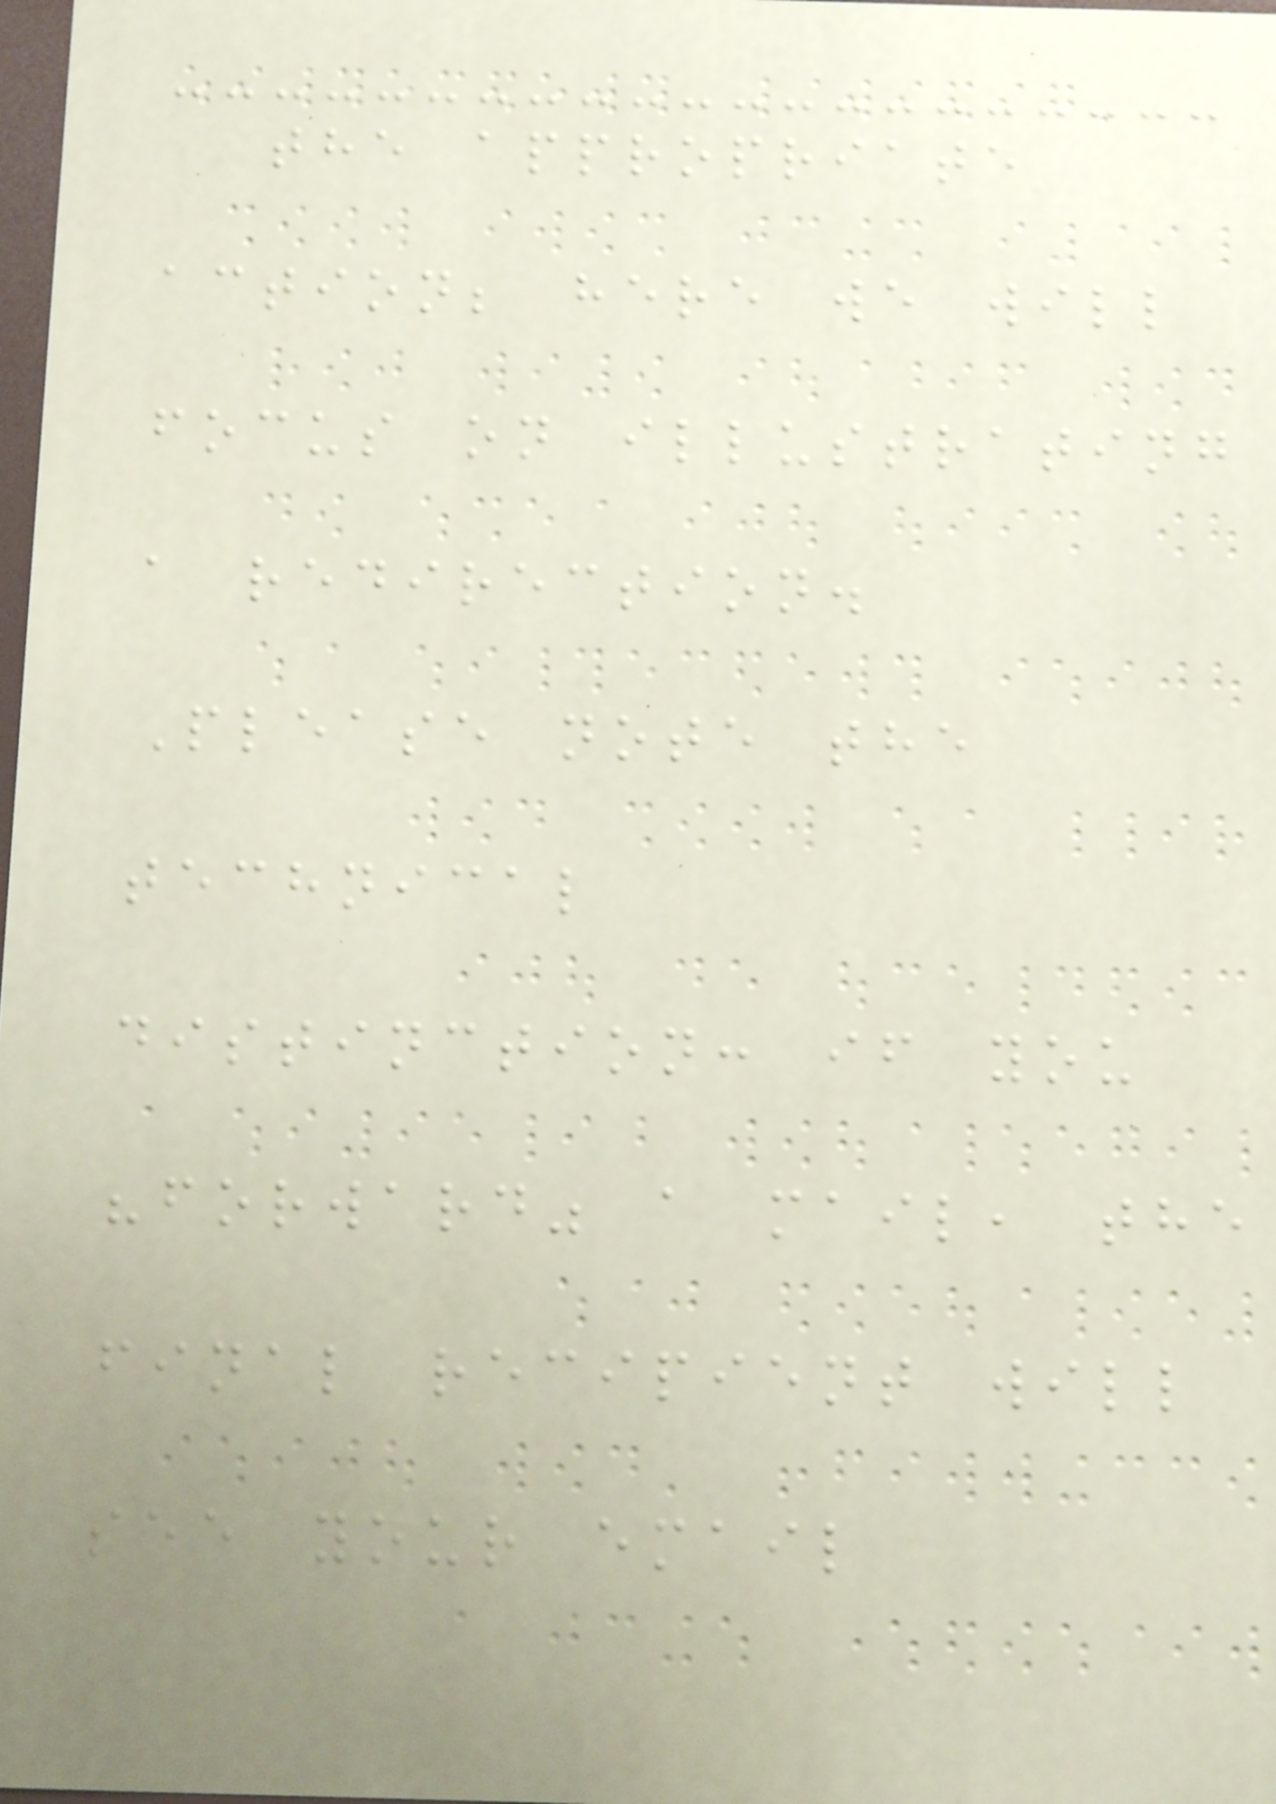the appropriate
action; here we will
focus on illustrating
a redirection.
Please note the
technical
distinction: if you
"forward" a mail, the
final recipient will
see your email
